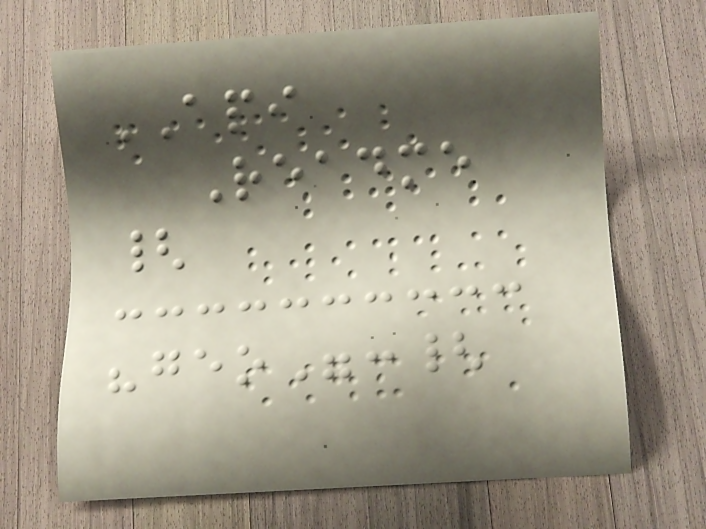API
Readme
{
"geo":{
